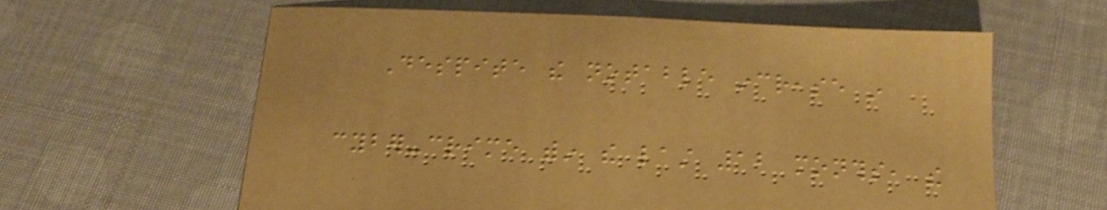Despite the notable increase in
cyber-crime within the last 12 months, the
